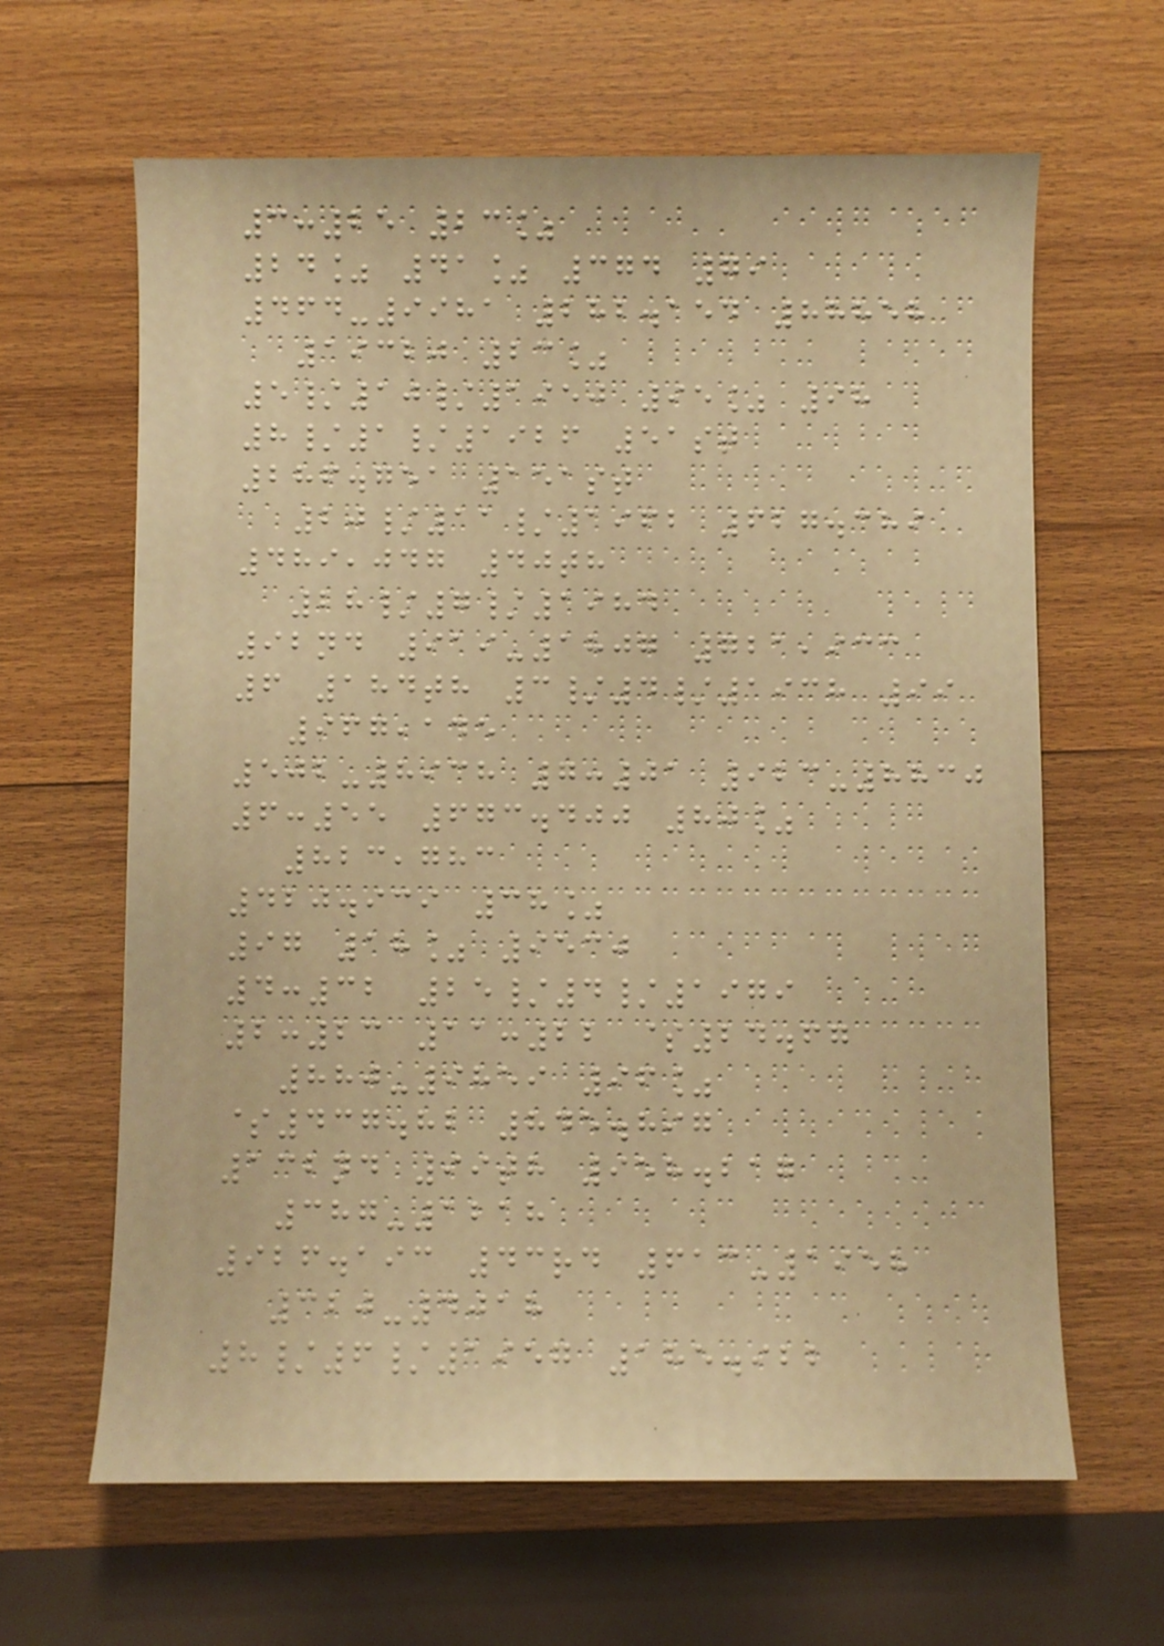3:25 23%
24% 41% 374 79
464-9981 282.154 88858
19320 23%
5/10/1950 95% 98
8/1/1926 51st
286.751 151st
20/11/1962 627.389
489,047 40th
28/7/1984
92nd 919-1807 721,933
6 184th 3/4/1938 99
967,145
502-8938 7:01 923-8830
6:55 673.400 80%
823,783
420.939 38%
97 18% 9530
4:32 25/4/1979
2:23 11:22 $24.67
880-9859 96%
$437.82 845.897
132nd 99th 958.217
387-1218
926.193 43rd 613-1958
320-4018
8/6/1957 185.922
